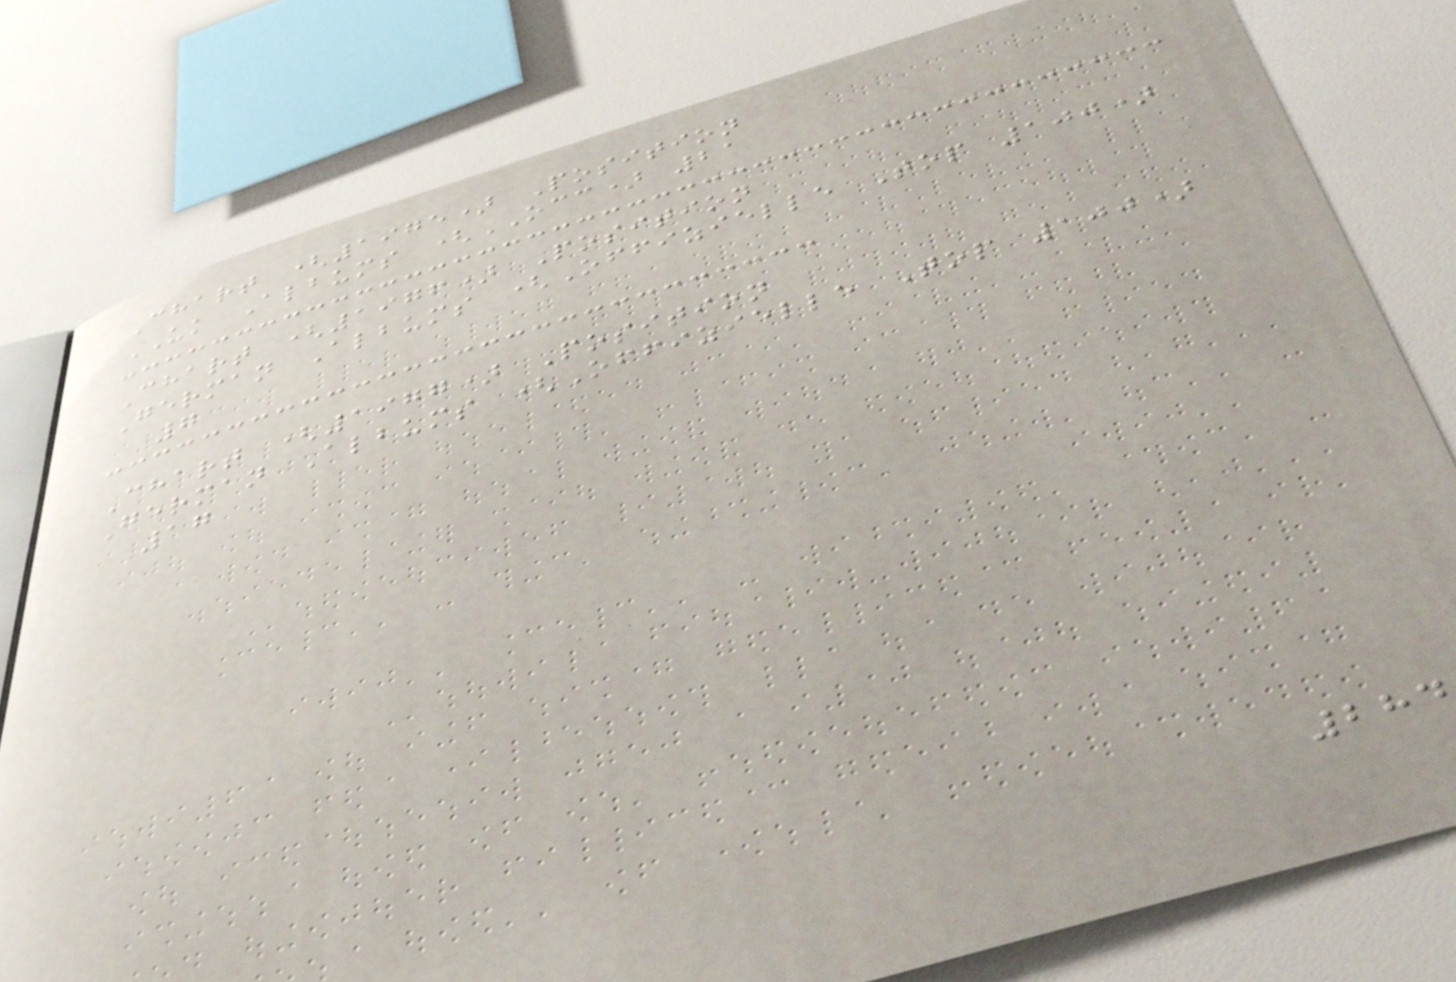Chart (1975) Position
UK Albums (OCC) 21
Chart (1976) Position
German Albums (Offizielle Top 100)
7
Chart (1977) Position
German Albums (Offizielle Top 100)
17
284
